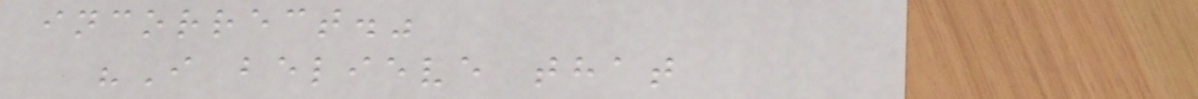incorrect."
"I believe that
